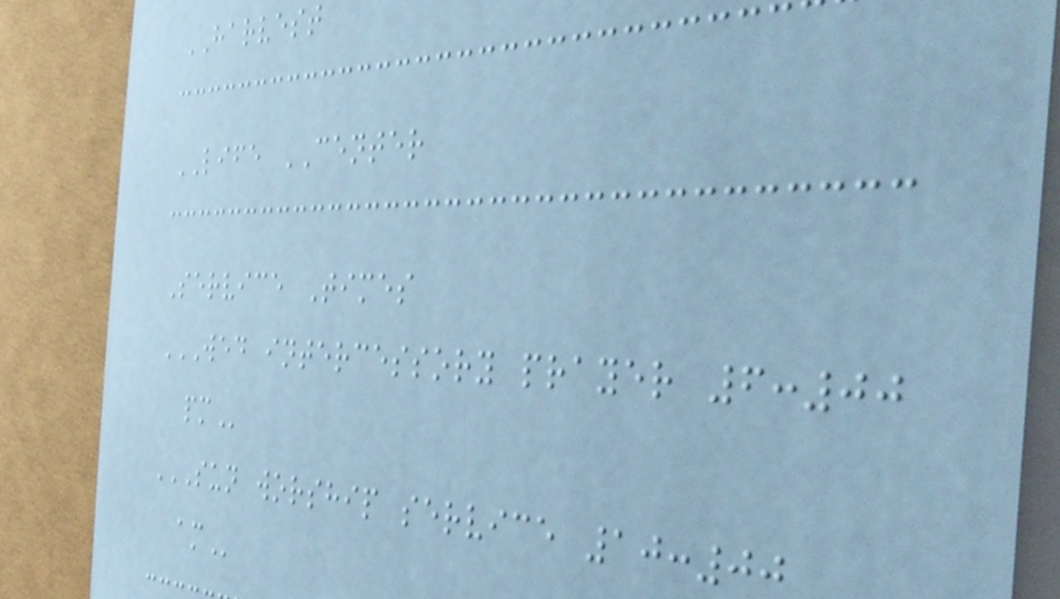HARVEST
LIFE CENTER
Service Times
WED INTERCESSORY PRAYER 6:00
PM
SUN WORSHIP SERVICE 10:00
AM
